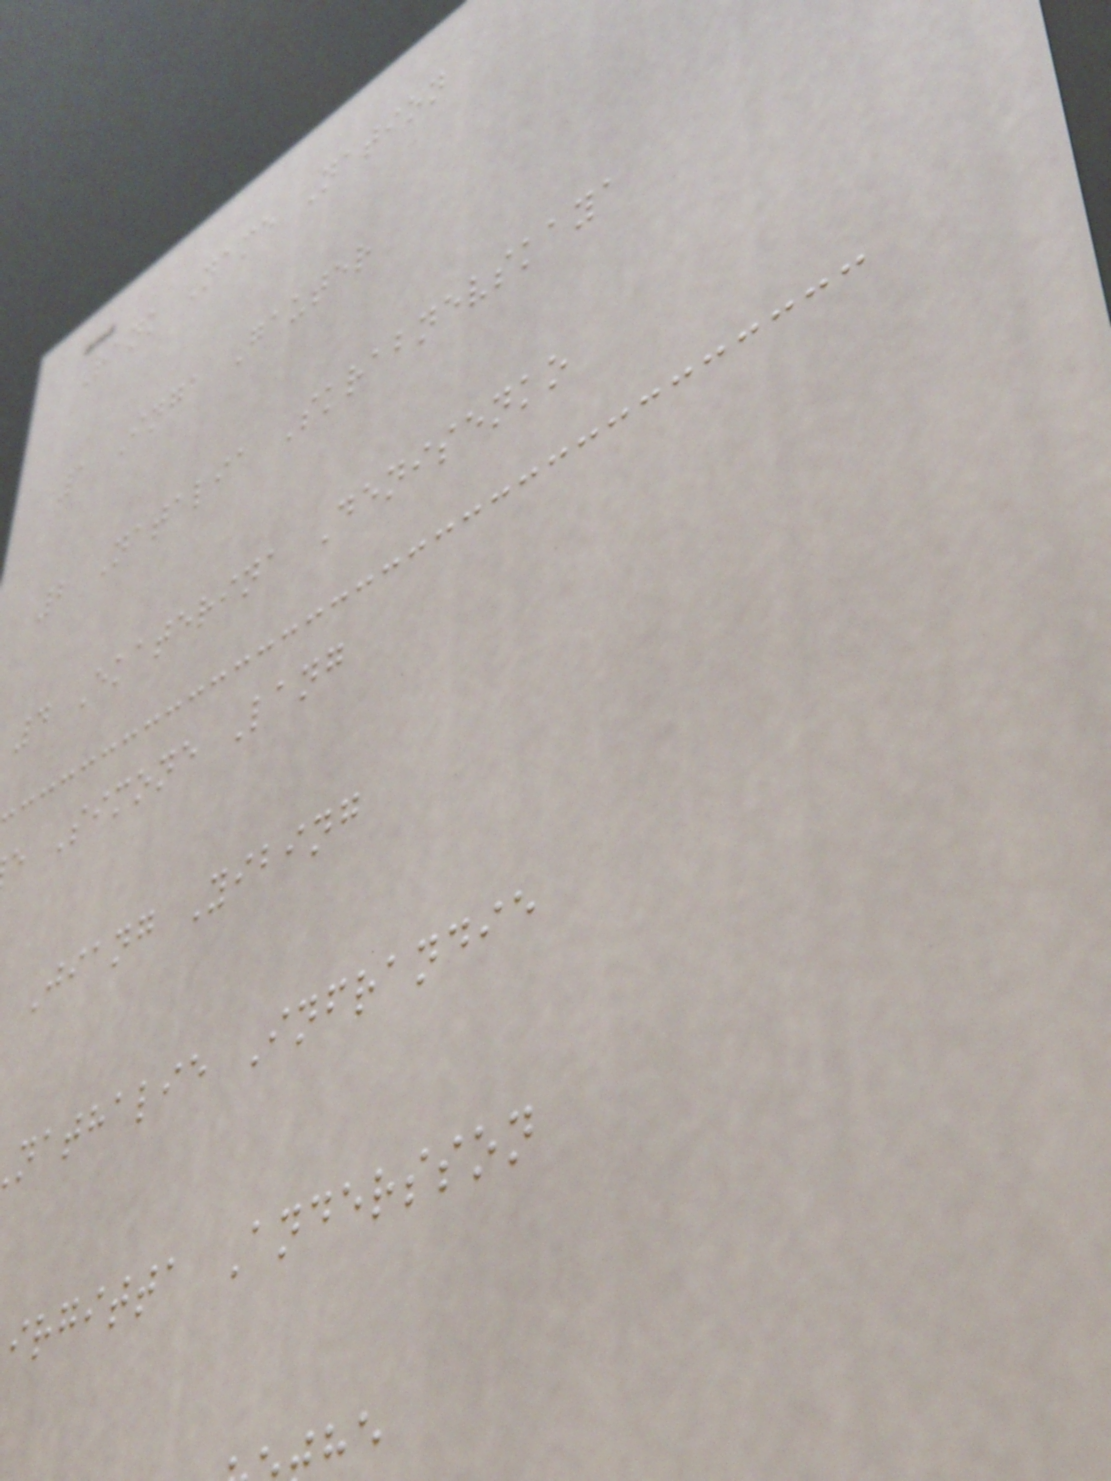Rank Name Nation
1 Inga Gauter
2 Natalia Skrabnevskaya
4 Ekaterina Denisenko
e Simone Lang
Jiang Yibing
nathalie Infrandie
irgitta Andersson
